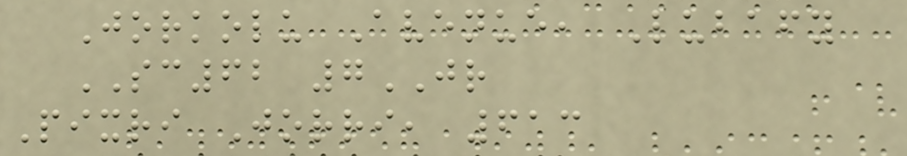Jorkolu Avenue, Lubafy
SC62 7JR
Pixri Jorri, 613
